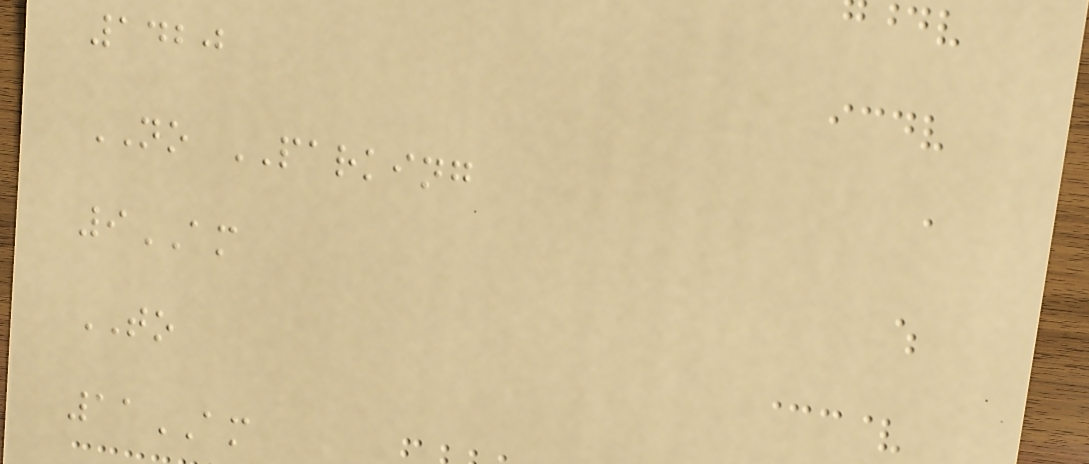1420
NO PARKING
9AM
TO
11AM
